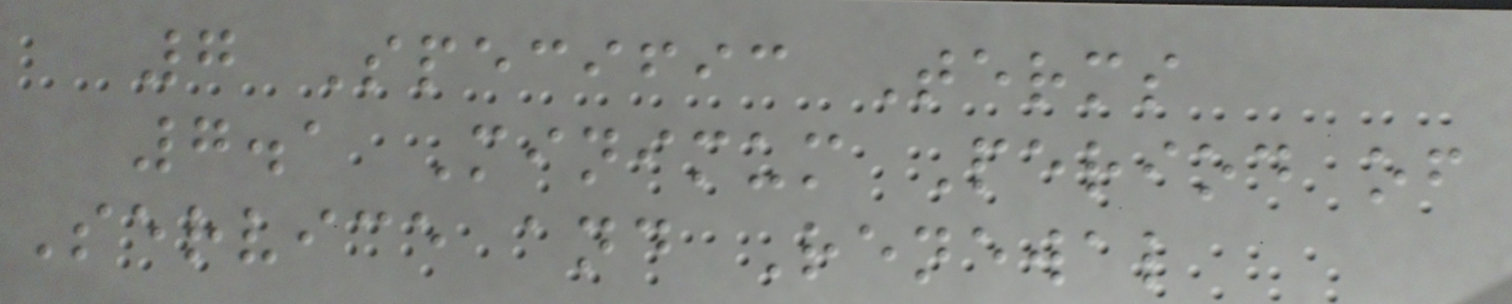7 Specific Terms
7.1 Minimum Period of
Service and Renewal
